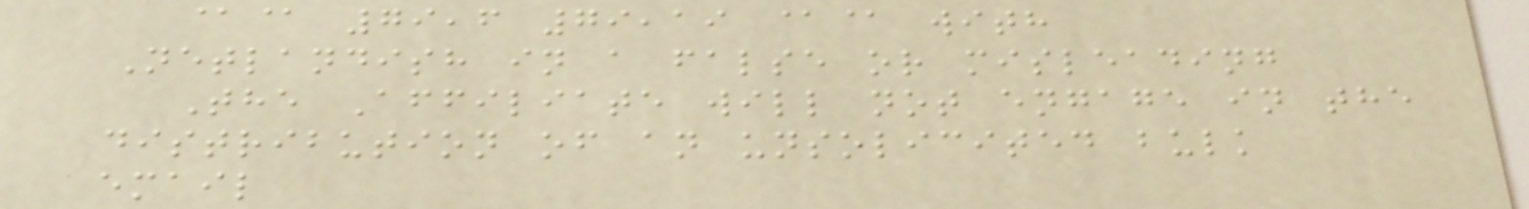@@ 79,6 79,19 @@ with
Netlandish in a false or misleading
The Affiliate will not engage in the
distribution of an unsolicited bulk
email
